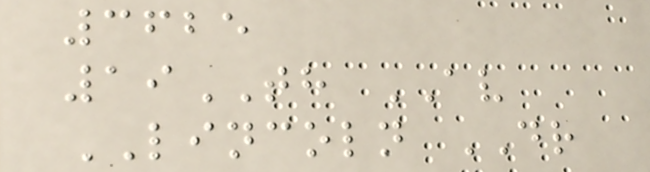3625
19TH AV
LINCOLN DR
